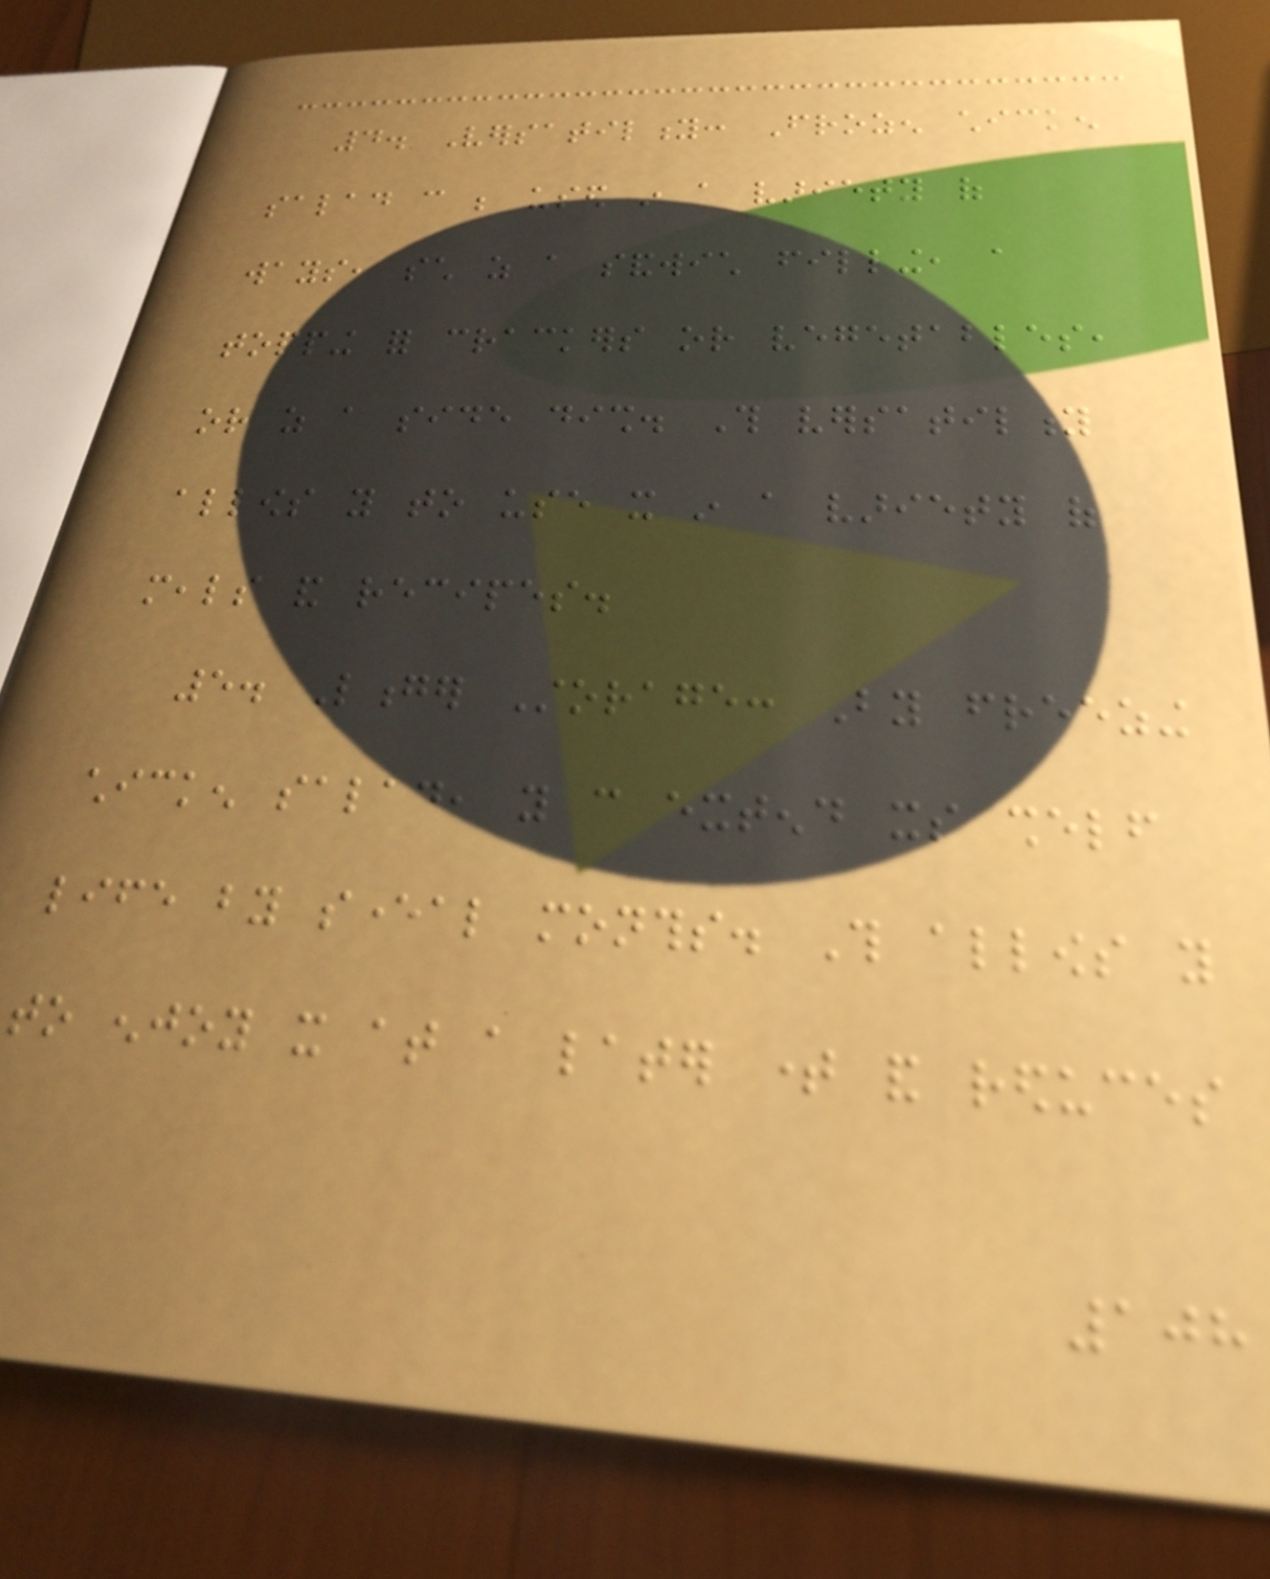4. Versatility: Frozen chicken
salad can be used in a variety of
ways, such as a sandwich filling, a
topping for crackers or vegetables,
or as a side dish. This versatility
allows you to use it in a variety of
meals and recipes.
5. Longer Storage: By freezing
chicken salad, you can extend its shelf
life by several months. This allows you
to enjoy it at a later time and reduces
108
